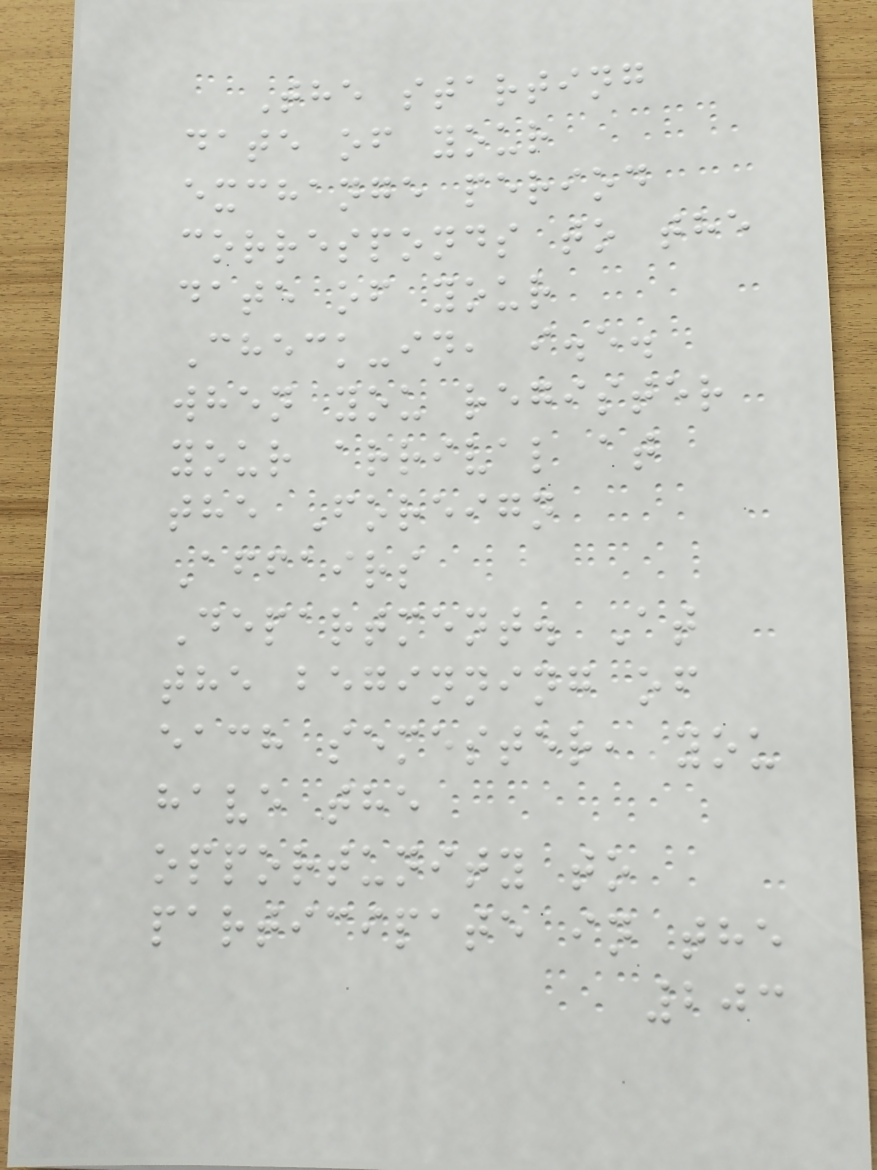The starting
date of your
exchange period
corresponds to the
date of your
Check-in, i.e.
when you register
your arrival at
the Foreign
Affairs
Department. At
the beginning of
each semester, you
have the
opportunity to
participate in the
203
